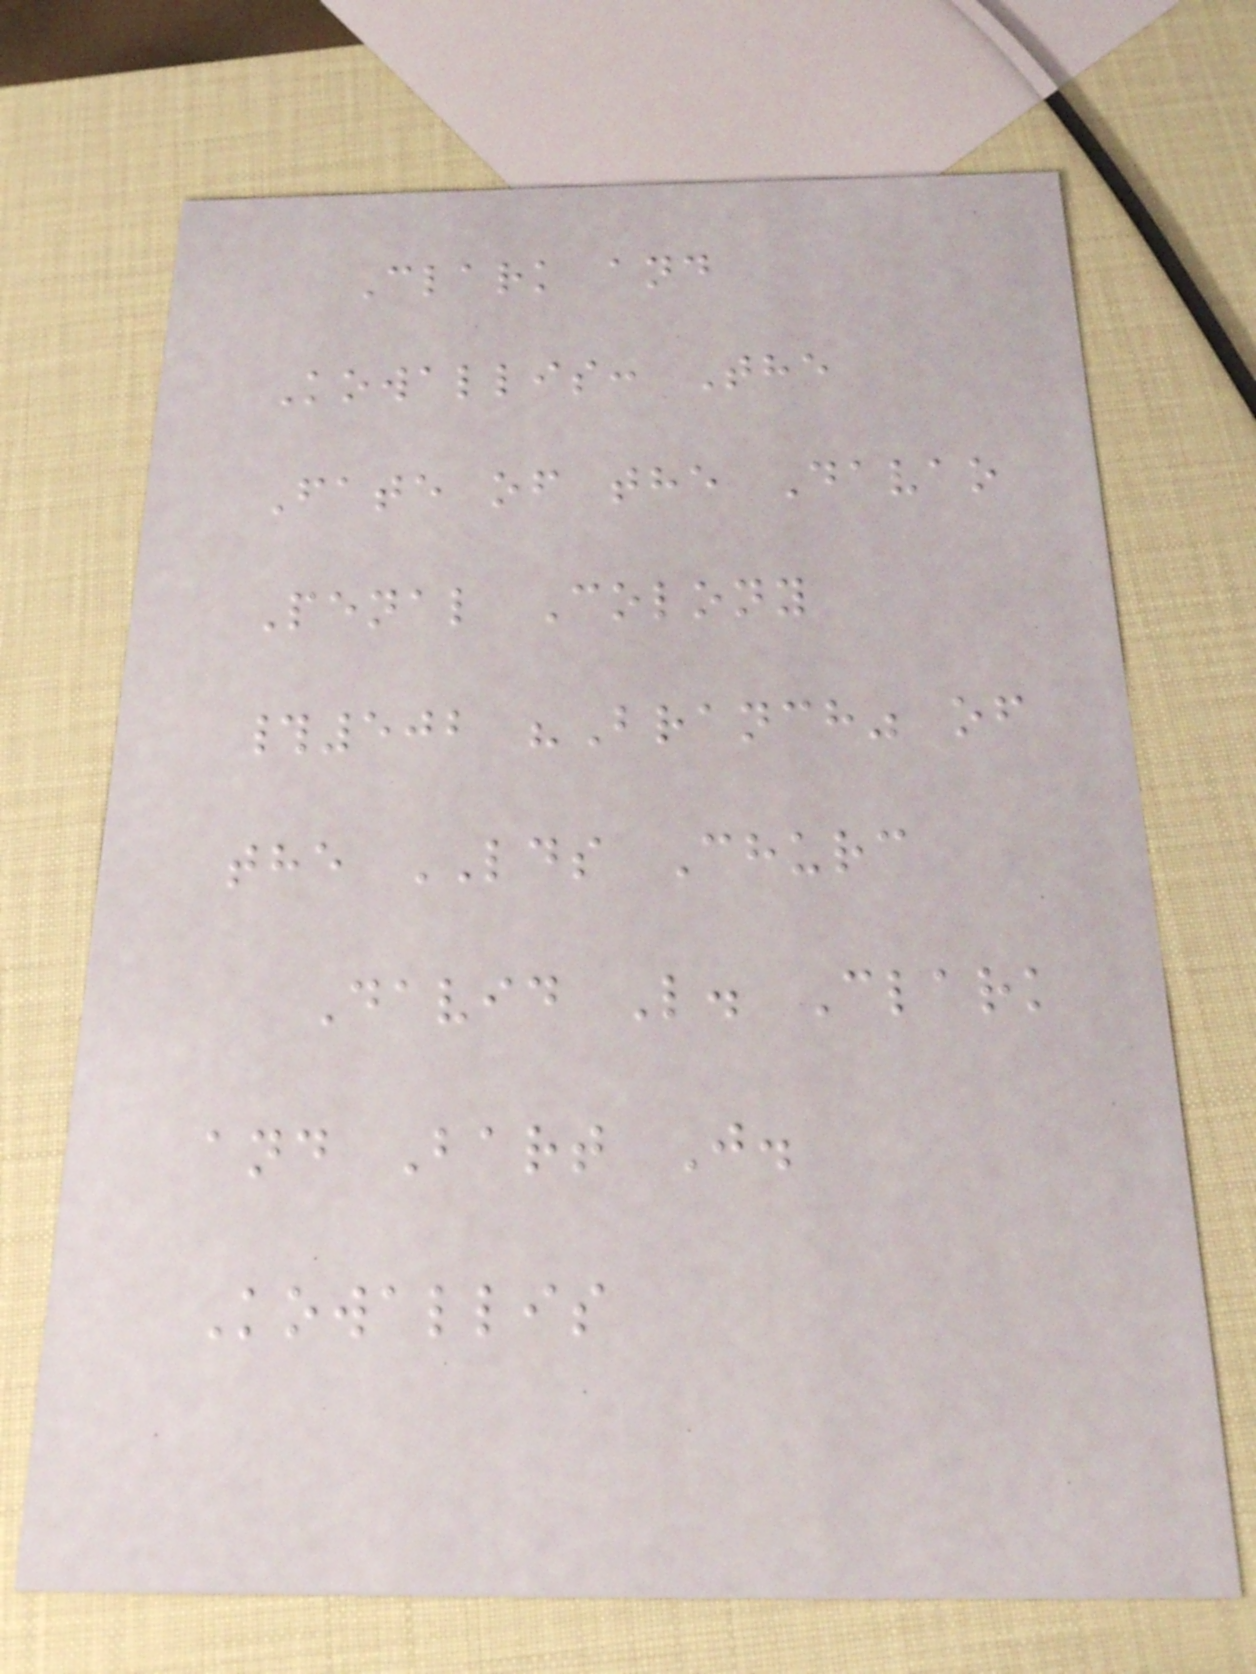Clark and
Kowallis: The
Fate of the Davao
Penal Colony
#502 "Branch" of
the LDS Churc
David L. Clark
and Bart J.
Kowallis
